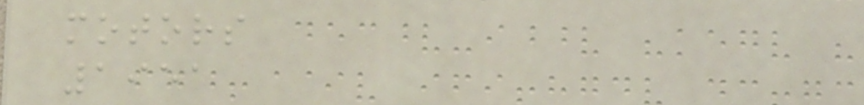motors
1951
